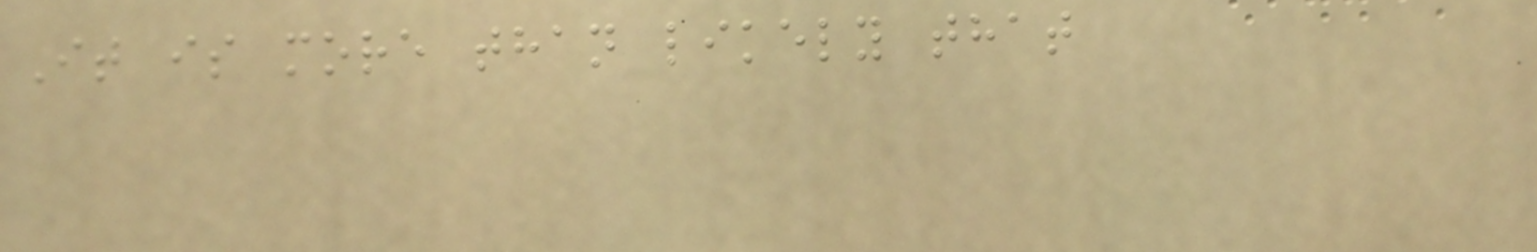It is more than likely that
